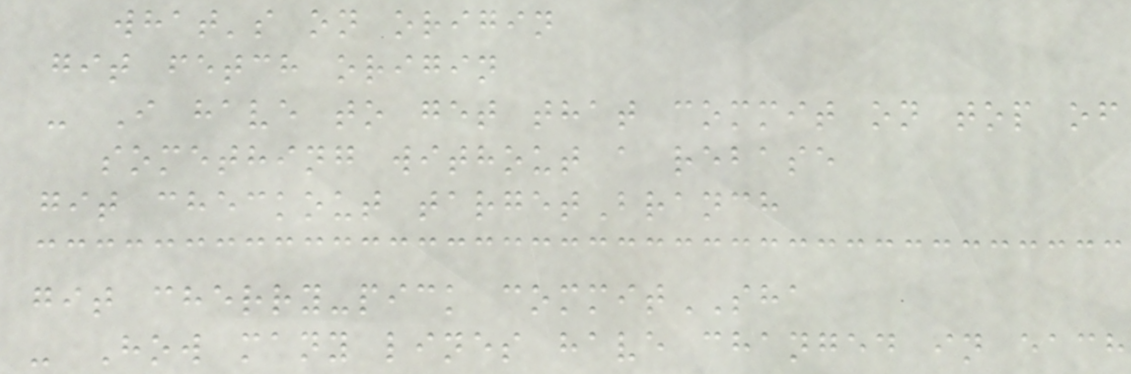what's on origin
git fetch origin
- I have to get that commit on top of
something without a rebase
git checkout targetBranch
git cherry-pick commitSHA
- How many lines have changed in each
